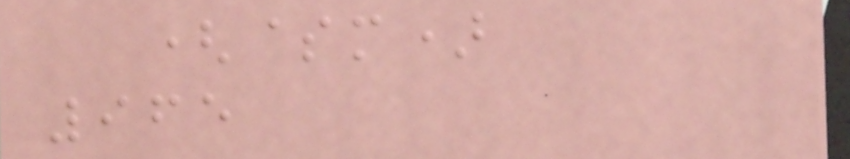($m)
965
